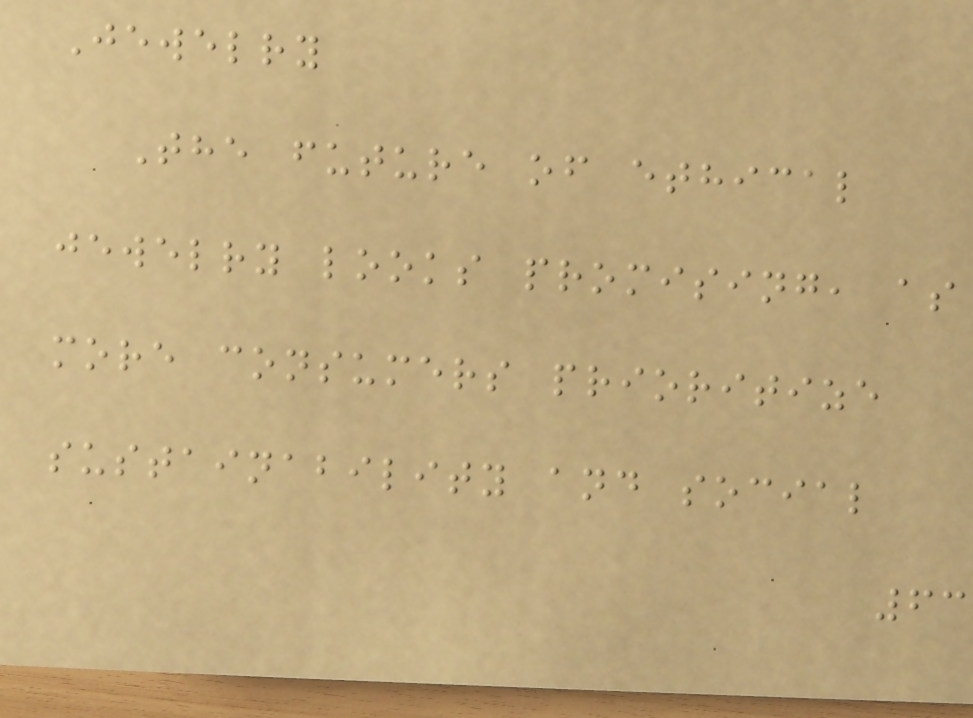Jewelry
The future of ethical
jewelry looks promising, as
more consumers prioritize
sustainability and social
63
